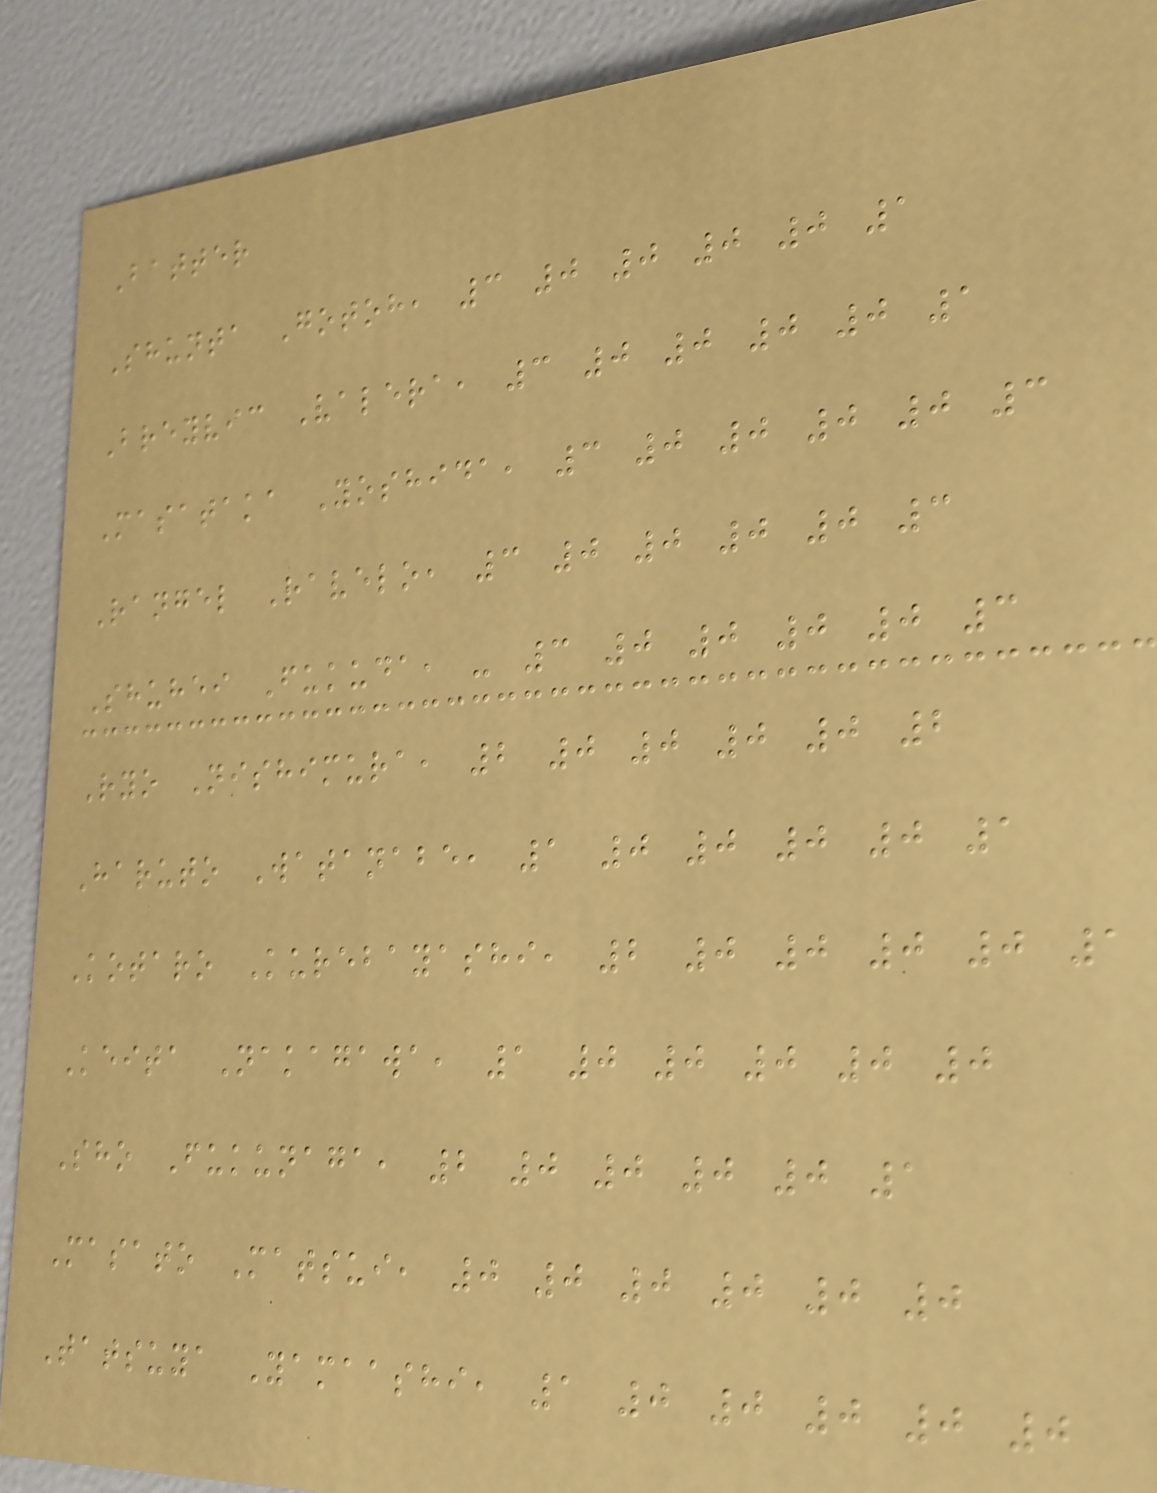Batter
Shunta Gotoh, 3 0 0 0 0 1
Breyvic Valera, 3 0 0 0 0 1
Masataka Yoshida, 3 0 0 0 0 3
Rangel Ravelo, 3 0 0 0 0 3
Shuhei Fukuda, - 3 0 0 0 0 3
Ryo Nishimura, 2 0 0 0 0 2
Haruto Watanabe, 1 0 0 0 0 1
Kotaro Kurebayashi, 2 0 0 0 0 1
Keita Nakagawa, 1 0 0 0 0 0
Sho Fukunaga, 2 0 0 0 0 1
Masato Matsui, 0 0 0 0 0 0
Tatsuya Yamaashi, 1 0 0 0 0 0
